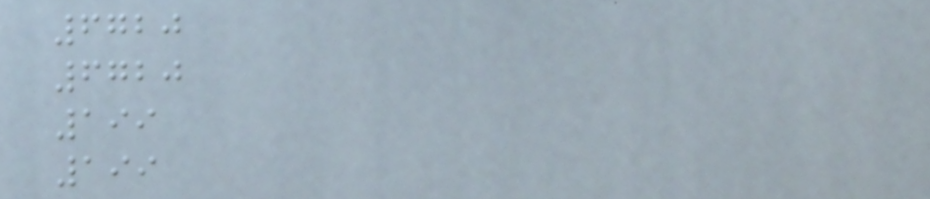6720
6720
199
199
